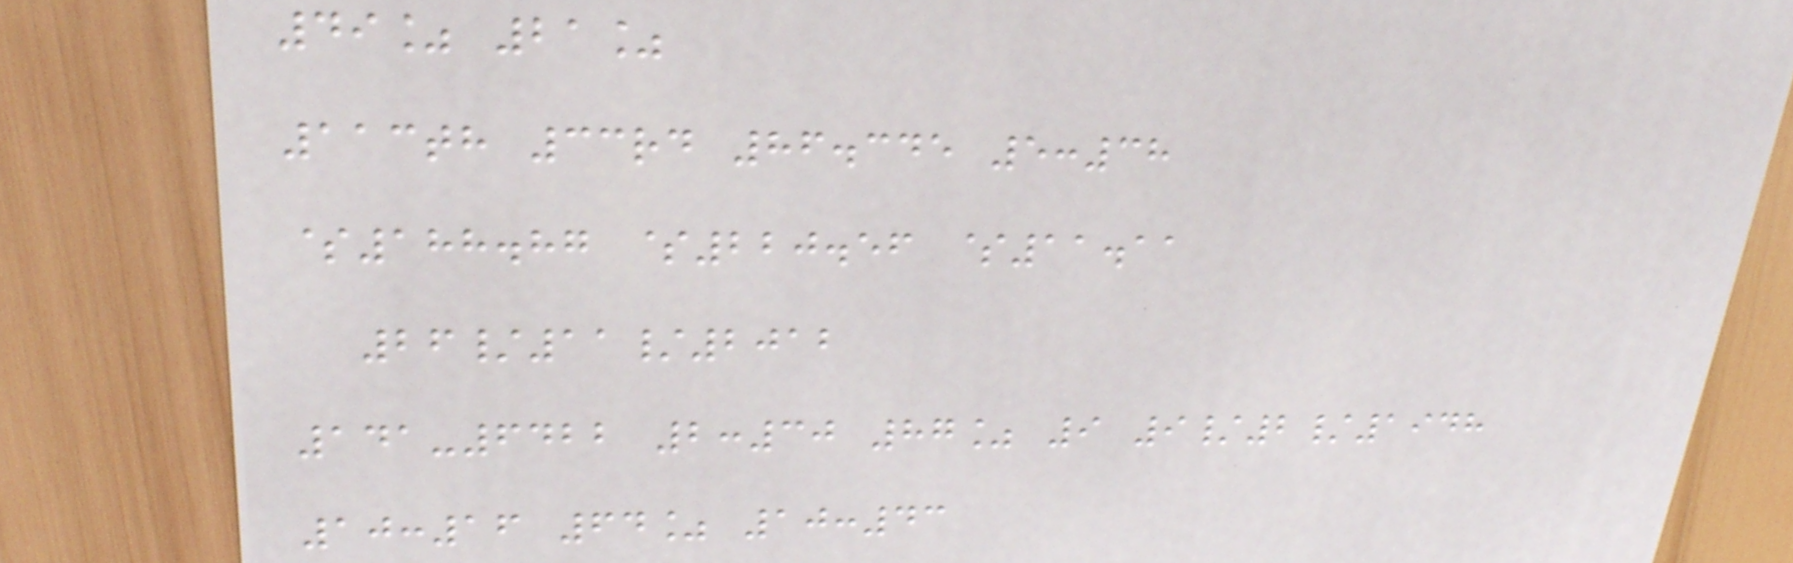49% 21%
113th 33rd 86.345 5:38
$188.87 $220.56 $11.11
26/11/2012
141-6422 2:30 87% 9 9/2/1948
10:16 64% 10:43
